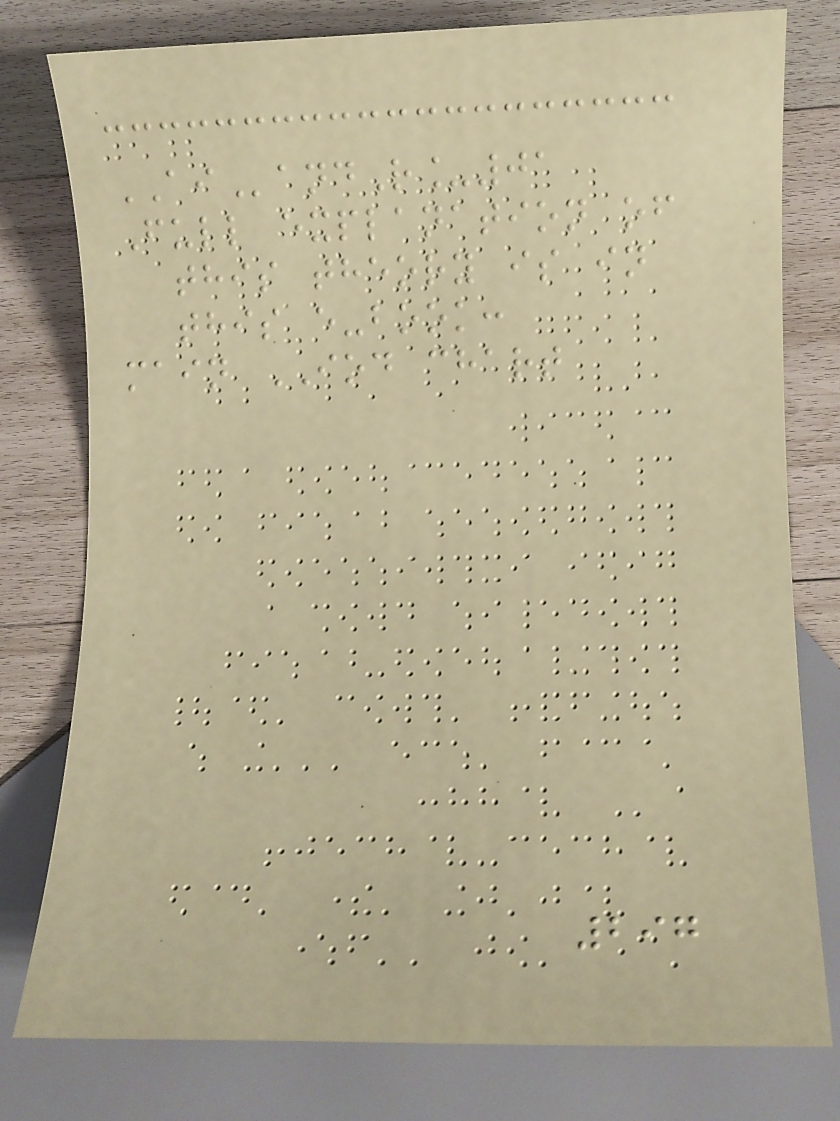AIandR_01
Full explanation of
this theory is in
this e-book:
main IOD chart
297
